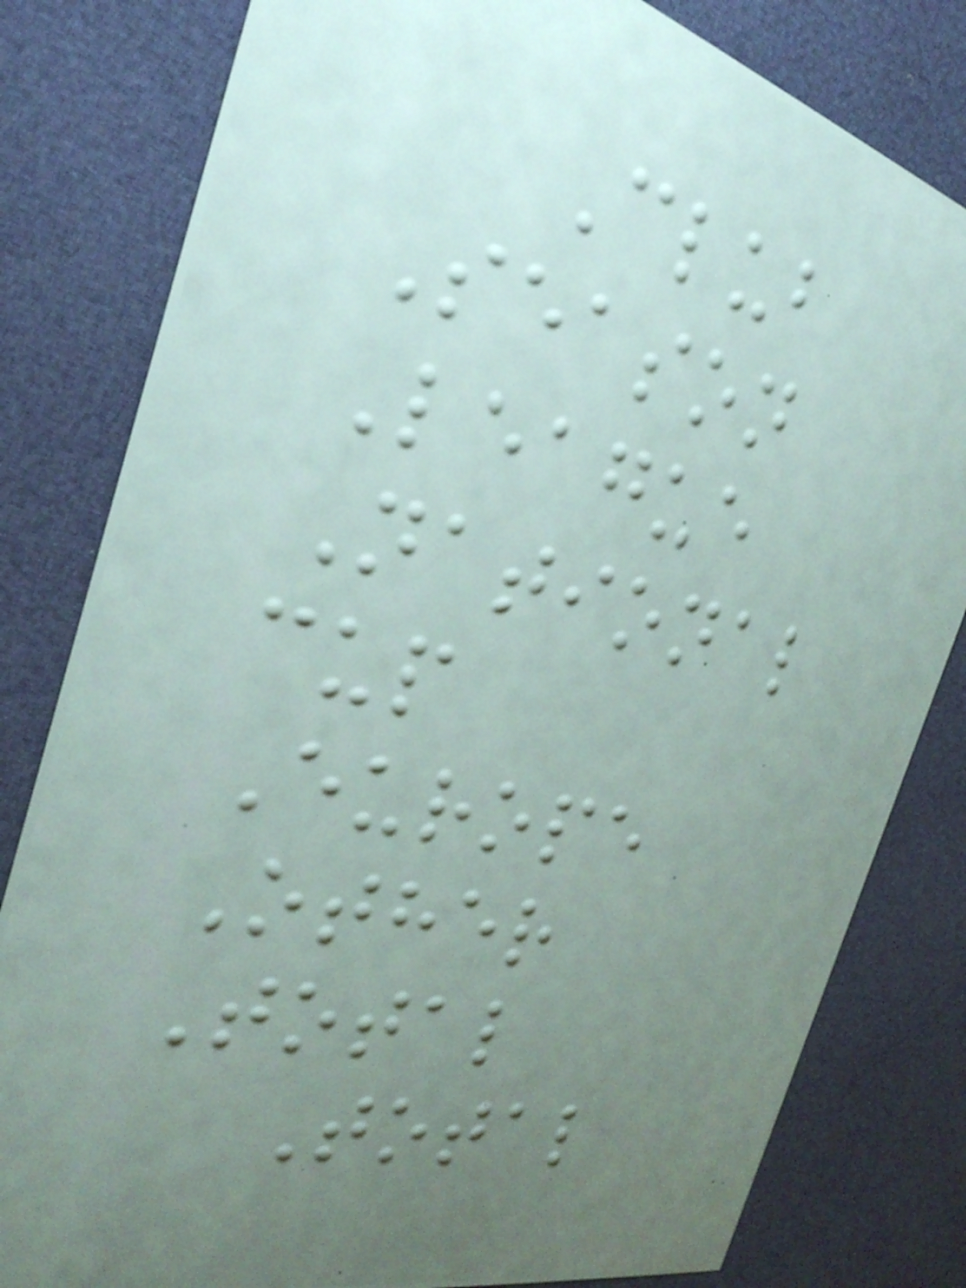Club
Season
League
National
cup
Europe
Other
Total
Total
